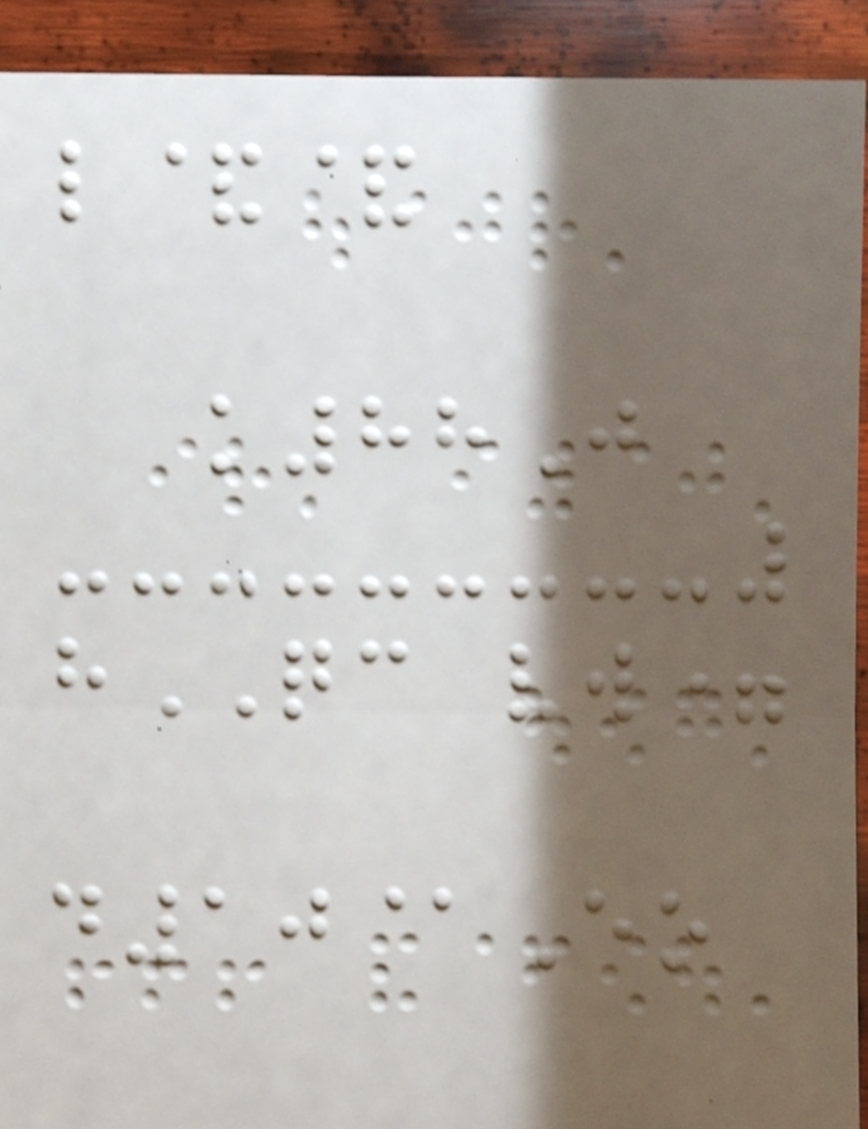l&&
k88J
hQC vw=
d10@Eo
